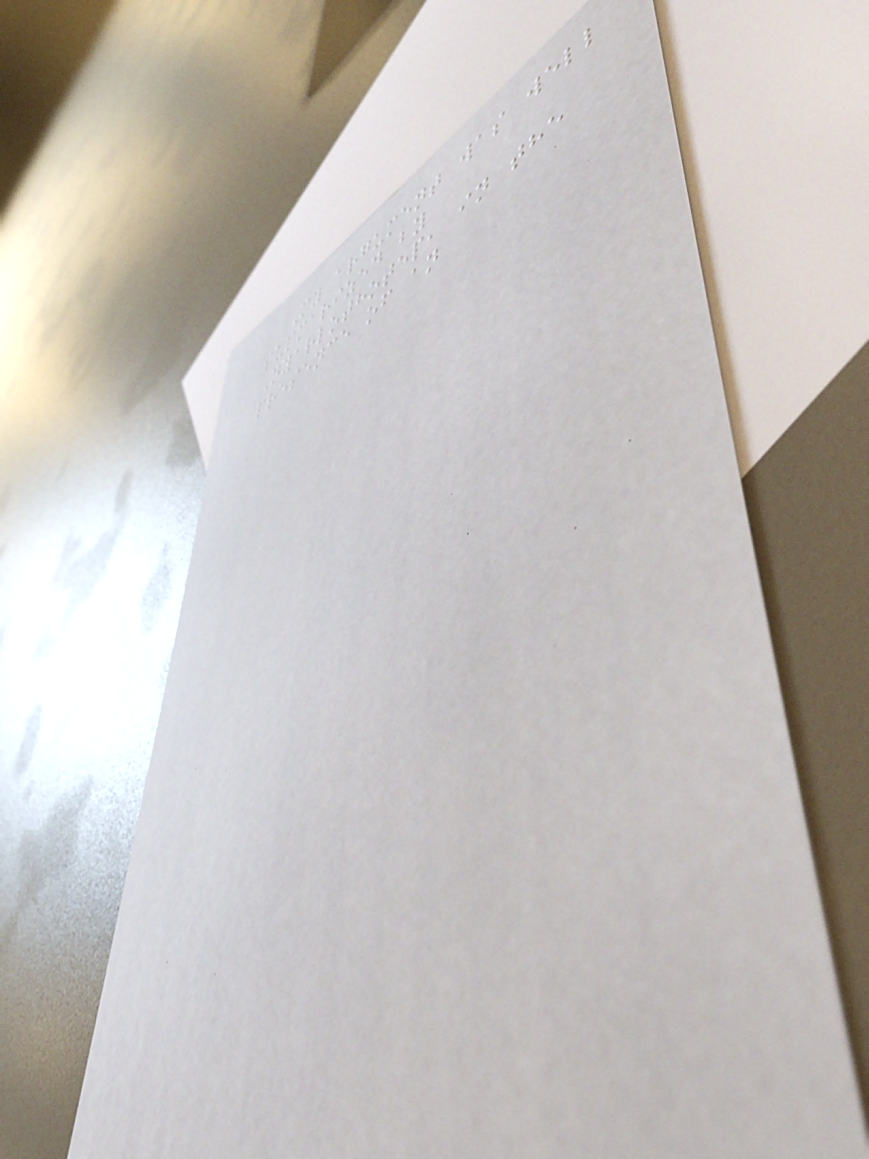My argument was well
summarized by
Nyarlothotep, in the
presence of an
